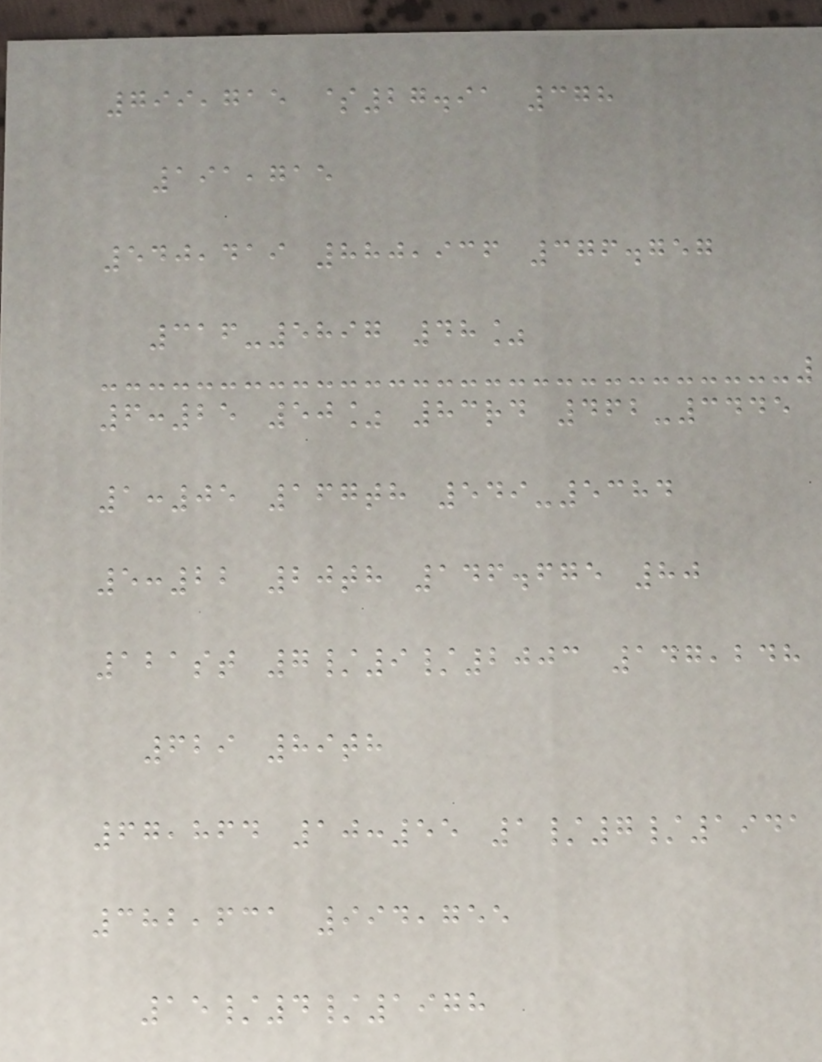799,715 $27.91 378
191,715
540,419 880,936 376.757
316-5897 48%
6:25 50% 83rd 462-3445
1:05 167th 549-5384
5:22 20th 146.675 80
121st 7/9/2003 147,248
629 89th
67,864 10:55 1/7/1941
382,631 994,755
15/4/1978
